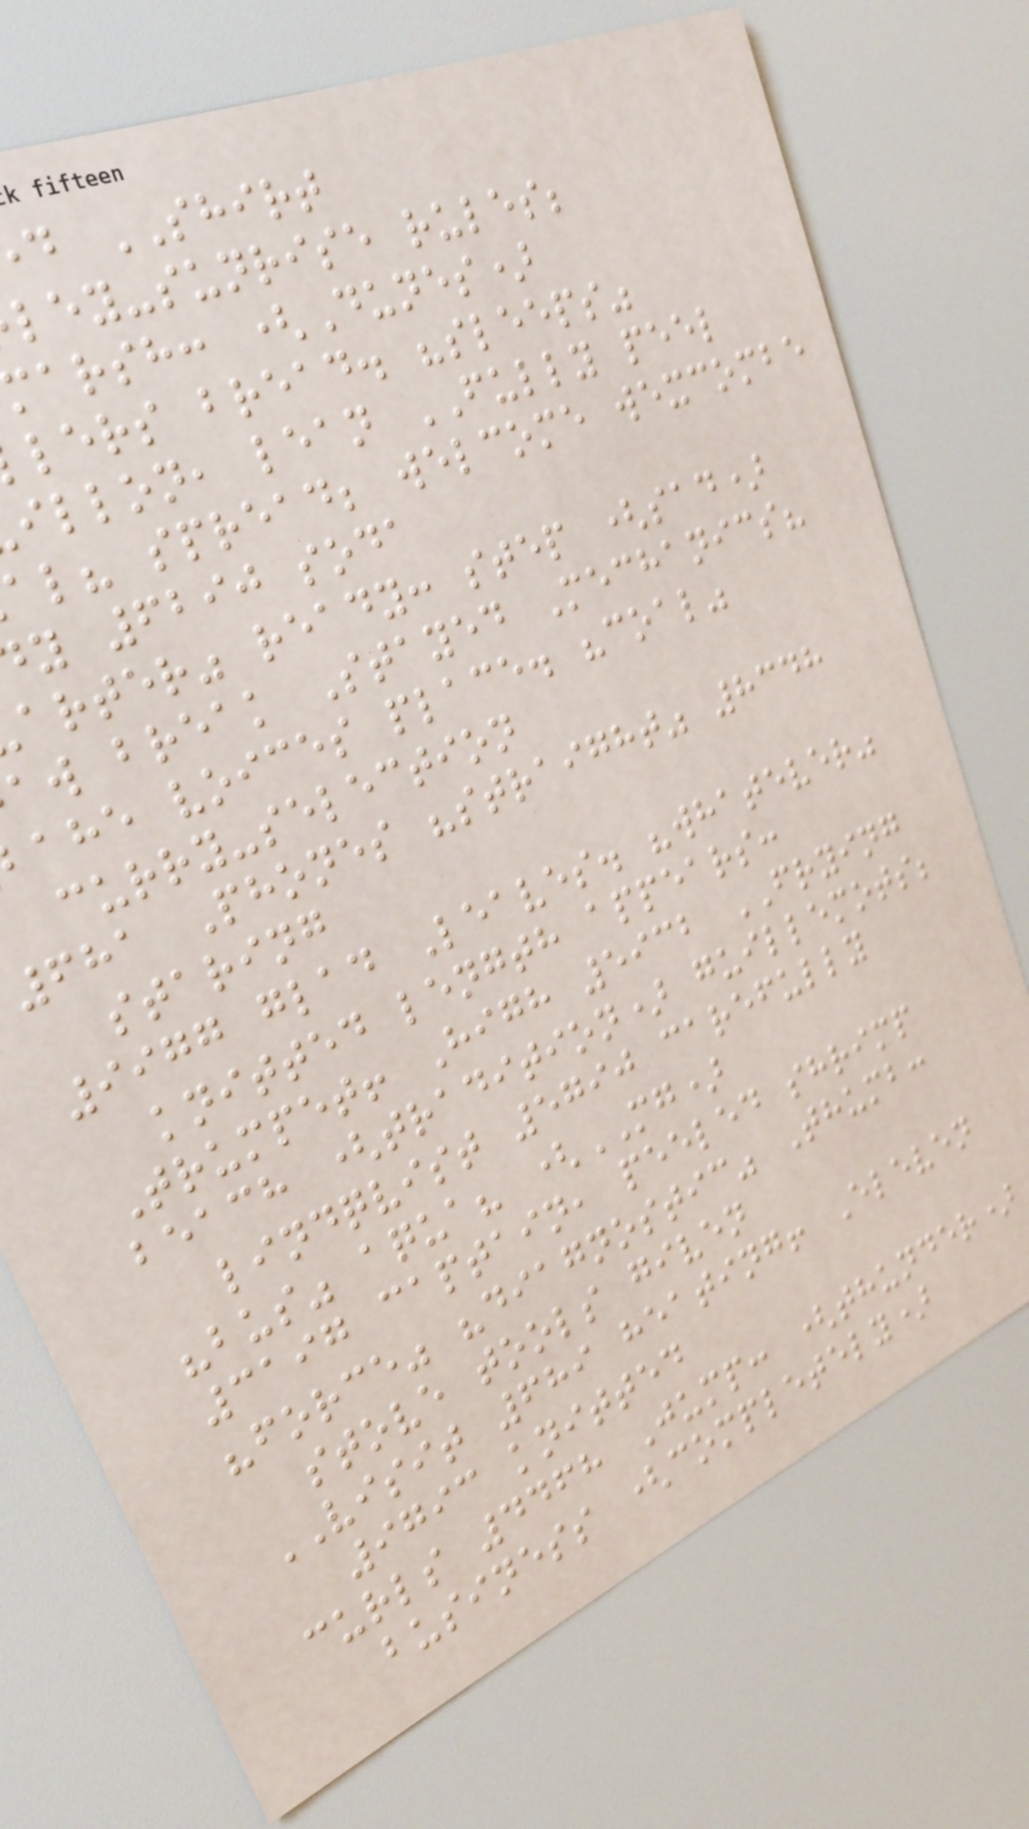d SHIRT
ley-sunrise rules;
arsh: (Dunes)
lers bread. "sleeps"
illon, lean FULLY peel
al? spread; welcome wexcombe
y 6290 soda
arter" ready: step (sad)
aw break Stayed Mechanics?
ahe voices place. "coal"
curry-selection
681 Phones "straight" 8348
staring
9977 glad Leaves. "whatever"
knitted length appears:
Trumpet! High 5932 FRYING
beach (tradition) guillemots;
lindqvist 5790 carefully
"bus" aqua? (MG)
3197 captain, peeled shrimp
"force" "diagnostic" Thumb:
stove tools given
VISIT 689 heating! Eleven
9793 knitted
curls 4468 Jump: (thunder)
business (completely)
